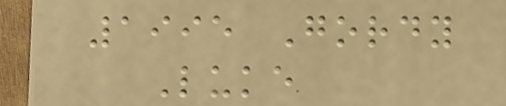1995 Gordy
Luke
